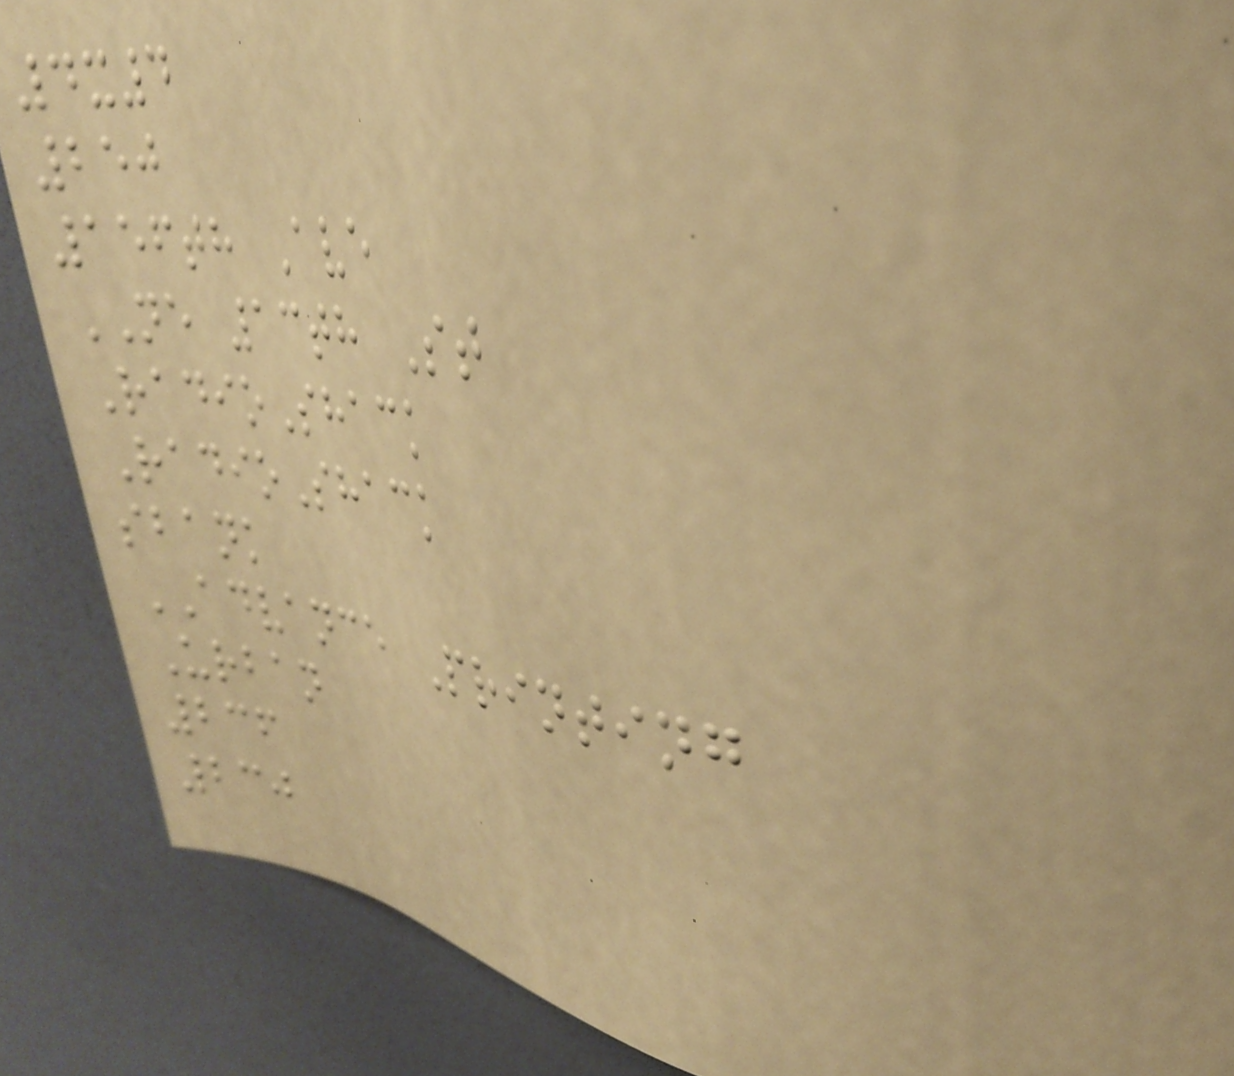4x4
250
156th Ave
NE 13th St
RadioShack
RadioShack
sbank
ADVANCE Printing
Urban
236
230
